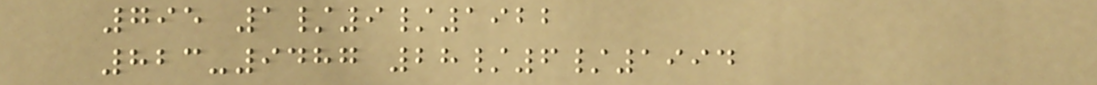795 1/9/1922
823-9487 28/6/1994
